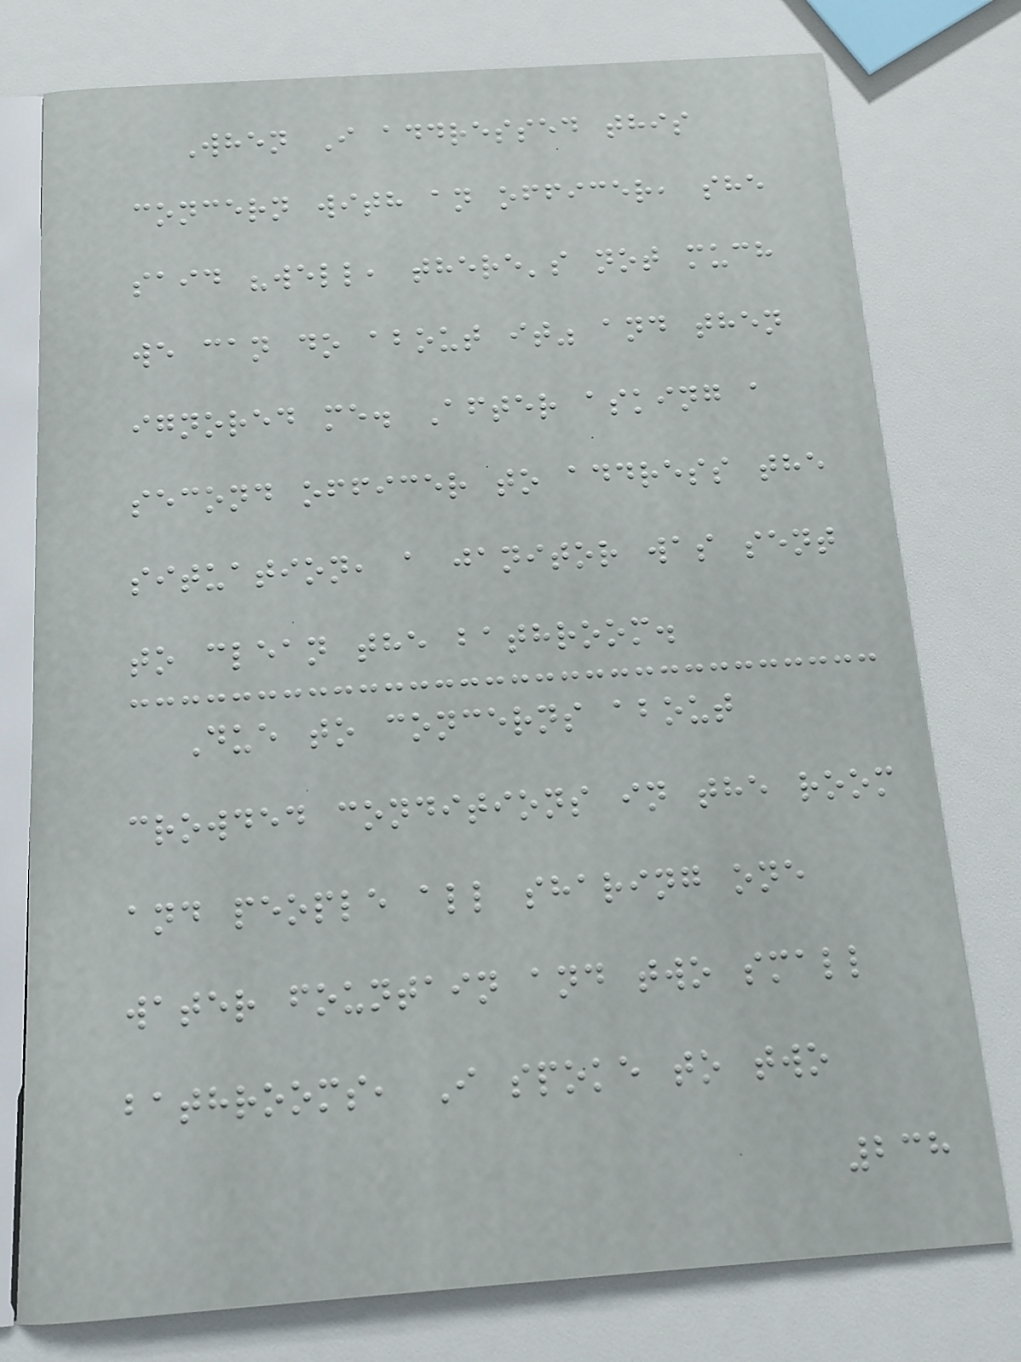When I addressed this
concern with an officer, she
said "well, there's not much
we can do about it" and then
ignored me. After asking a
second officer to address the
situation, a janitor was sent
to clean the bathroom.
Due to concerns about
crowded conditions in the room
and people all sharing one
water fountain and two small
bathrooms, I spoke to two
238
